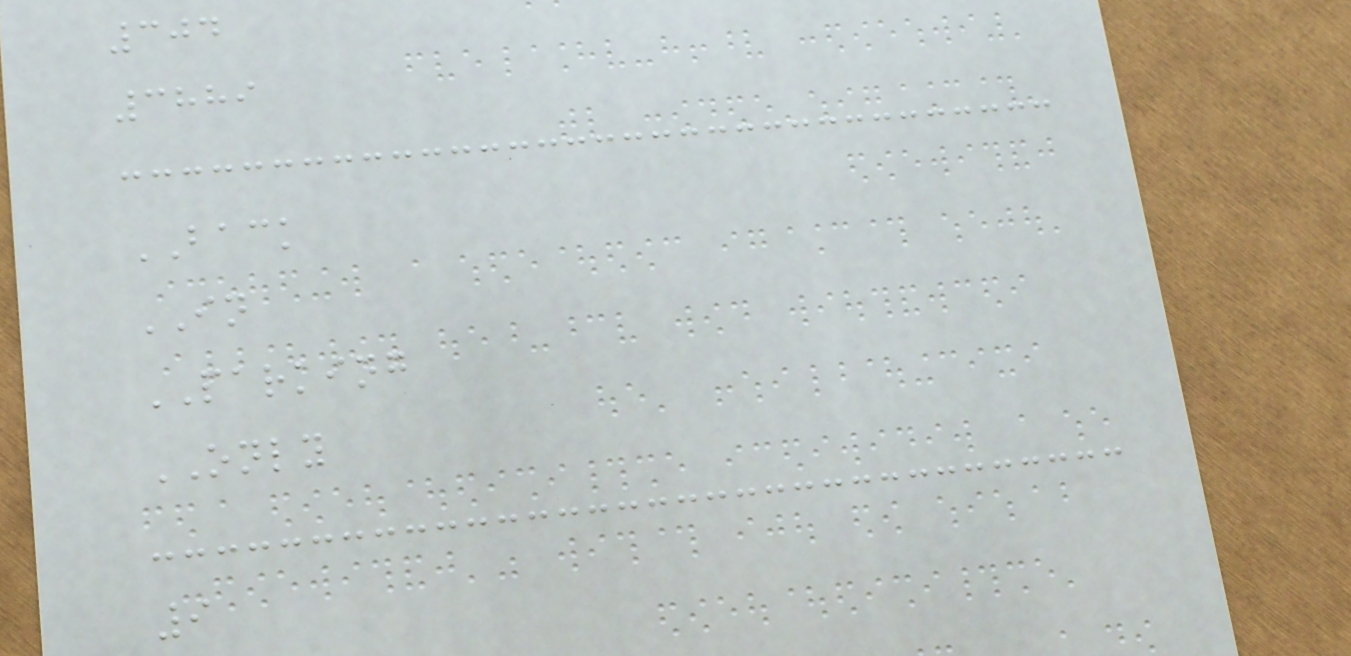304
3889
BACK
IN
PARKING
ONLY
9
